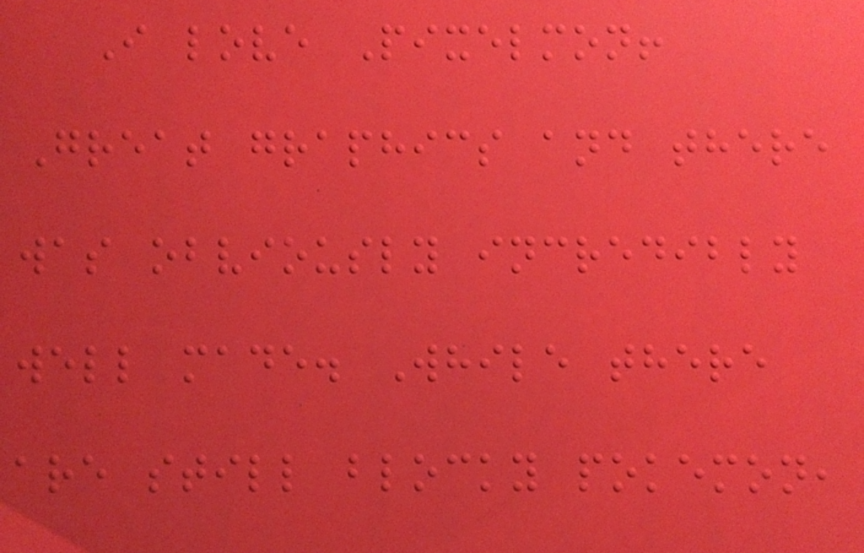I love Pixelmon!
Great graphics and there
was obviously incredibly
well made. While there
are still blocky pokemon,
